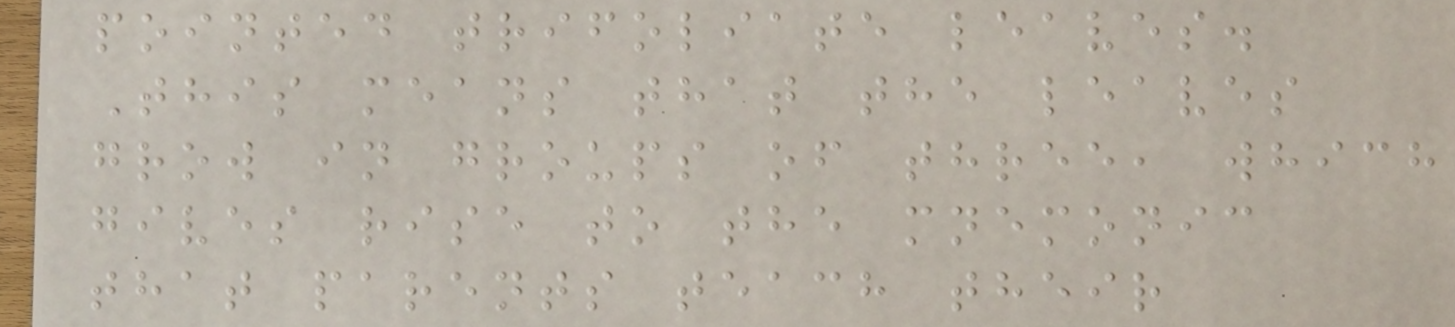pointed trifoliate leaves.
This means that the leaves
grow in groups of three, which
gives rise to the mnemonic
that parents teach their
